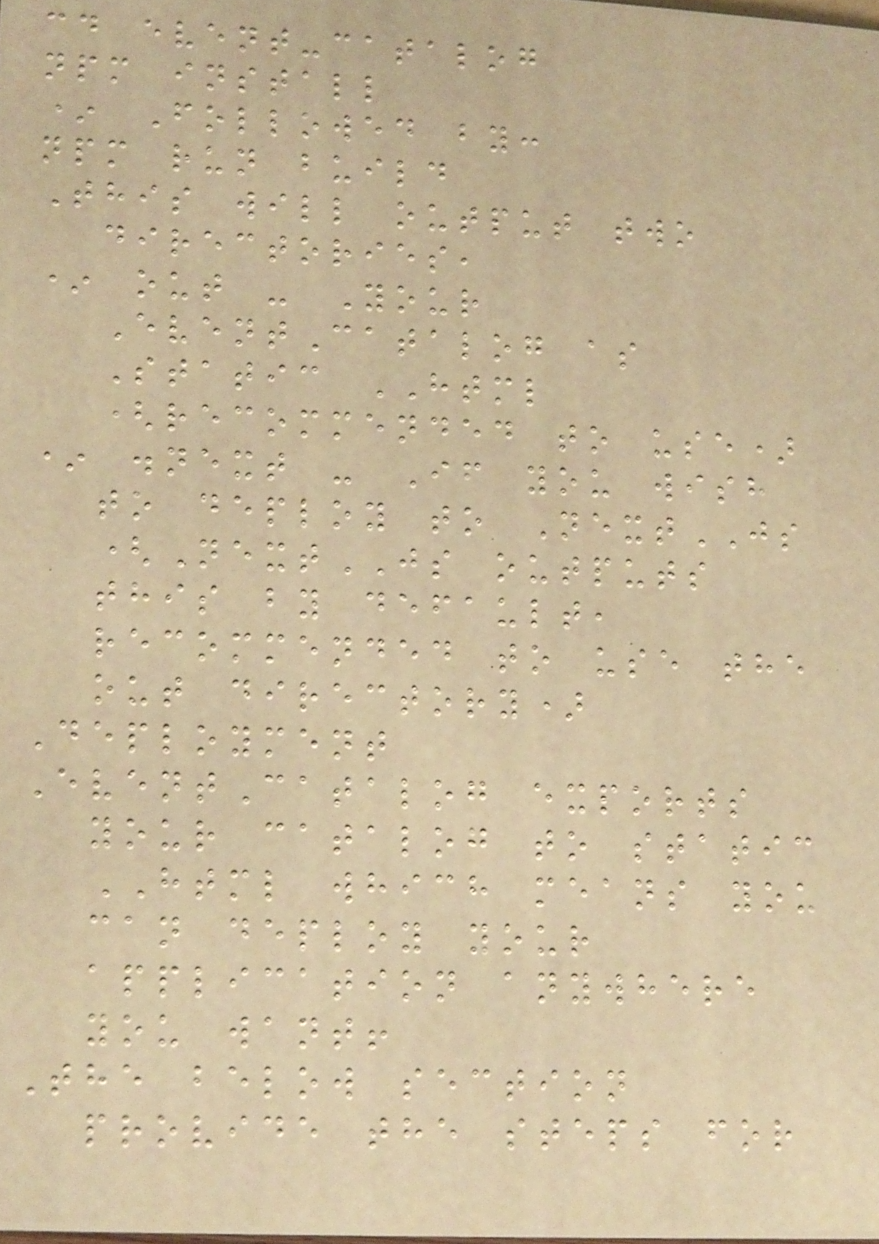cd event-catalog
npm install
* Followed by:
npm run build
This will output two
directories,
* out - Your
EventCatalog as
Static HTML
(recommended to use)
* .next - If you wish
to deploy to NextJS
(NextJS outputs
this by default,
recommended to use the
out directory)
Deployment
EventCatalog exports
your catalog to static
HTML which means you
can deploy your
application anywhere
you want!
The below section
provide the steps for
